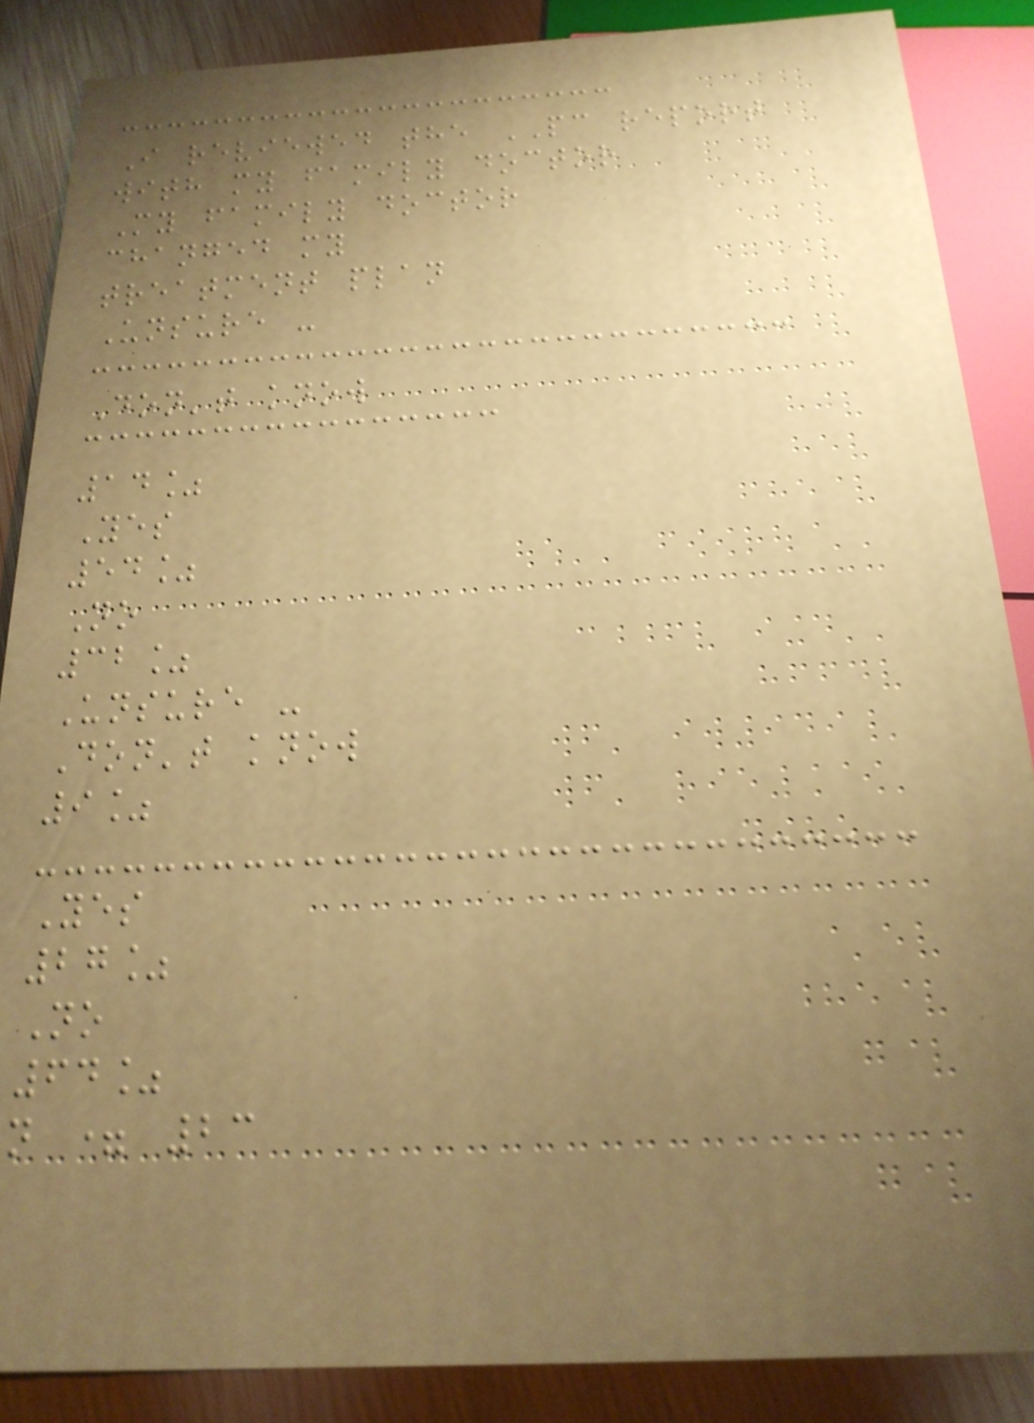I reviewed the PC report
with my family doctor
My family doctor
changed my
treatment plan
Unsure -
Don't know
14%
Yes
54%
No
32%
Unsure -
Don't know
9%
Yes
27%
No
64%
n = 23
